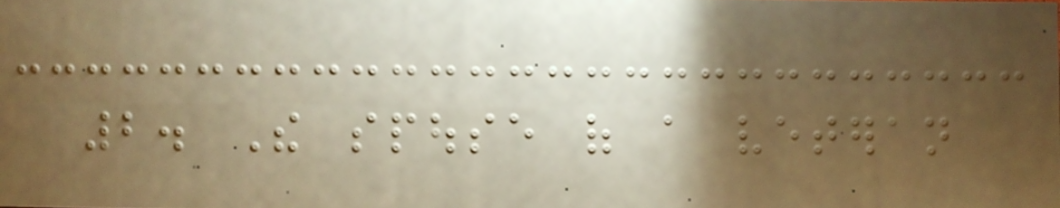2. The spouse of a veteran
